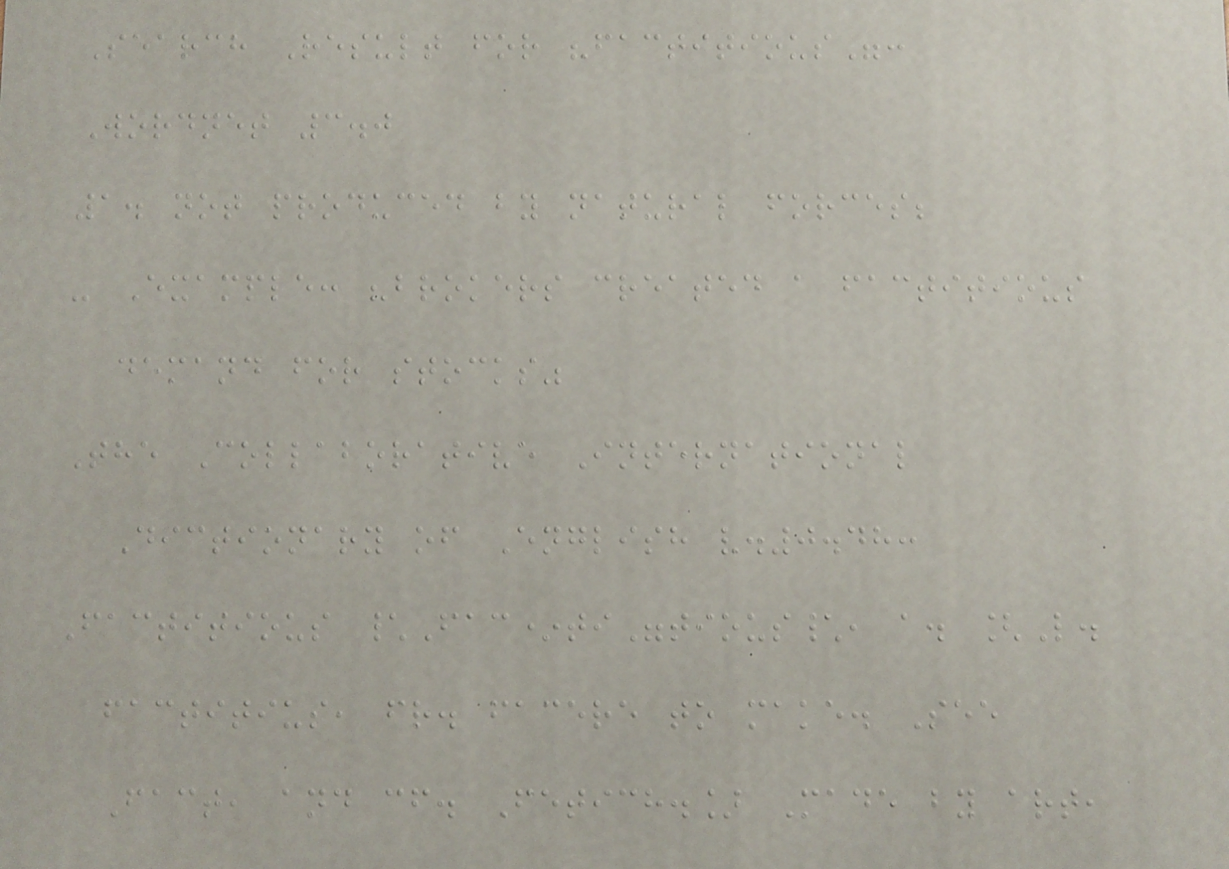Search Result for "factitious":
Wordnet 3.0
1. not produced by natural forces;
- Example: "brokers created a factitious
demand for stocks"
The Collaborative International
Dictionary of English v.0.48:
Factitious \Fac*ti"tious\, a. [L.
factitius, fr. facere to make. See
Fact, and cf. Fetich.] Made by art,
